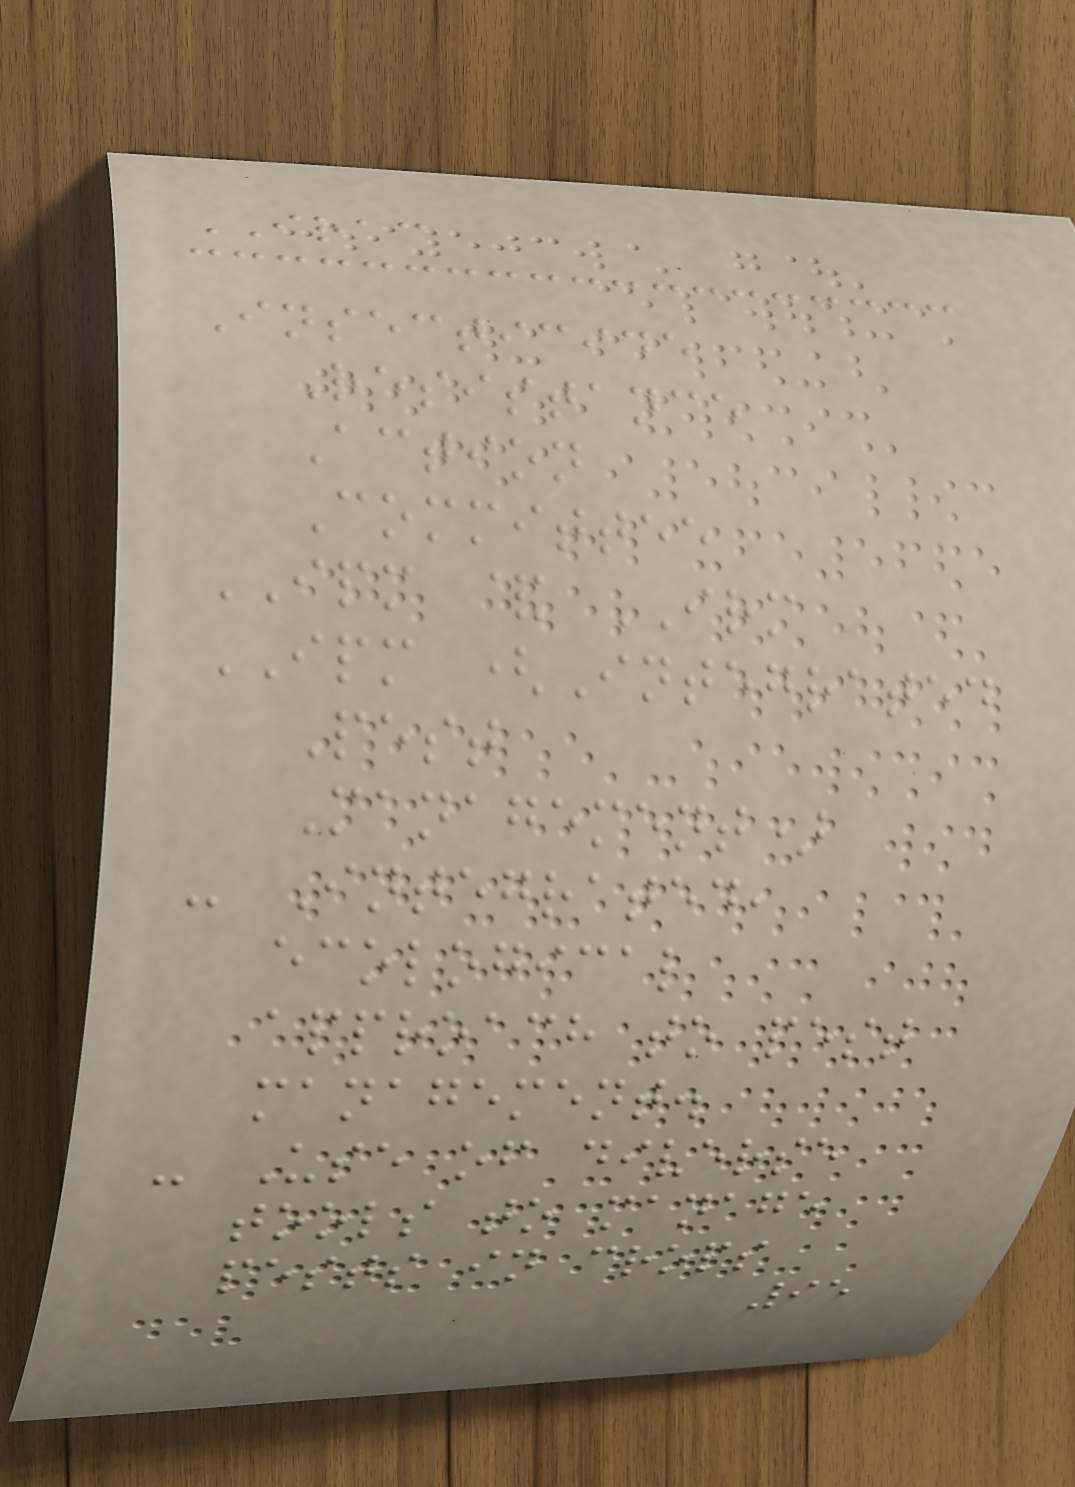IRAC
Insecticide
Resistance
Action
Committee
IPM & IRM
IPM (Integrated
Pest
Management)
- Integrated,
ecological
approach to pest
management.
- Use of diverse
tools to manage
pests in crops
95
